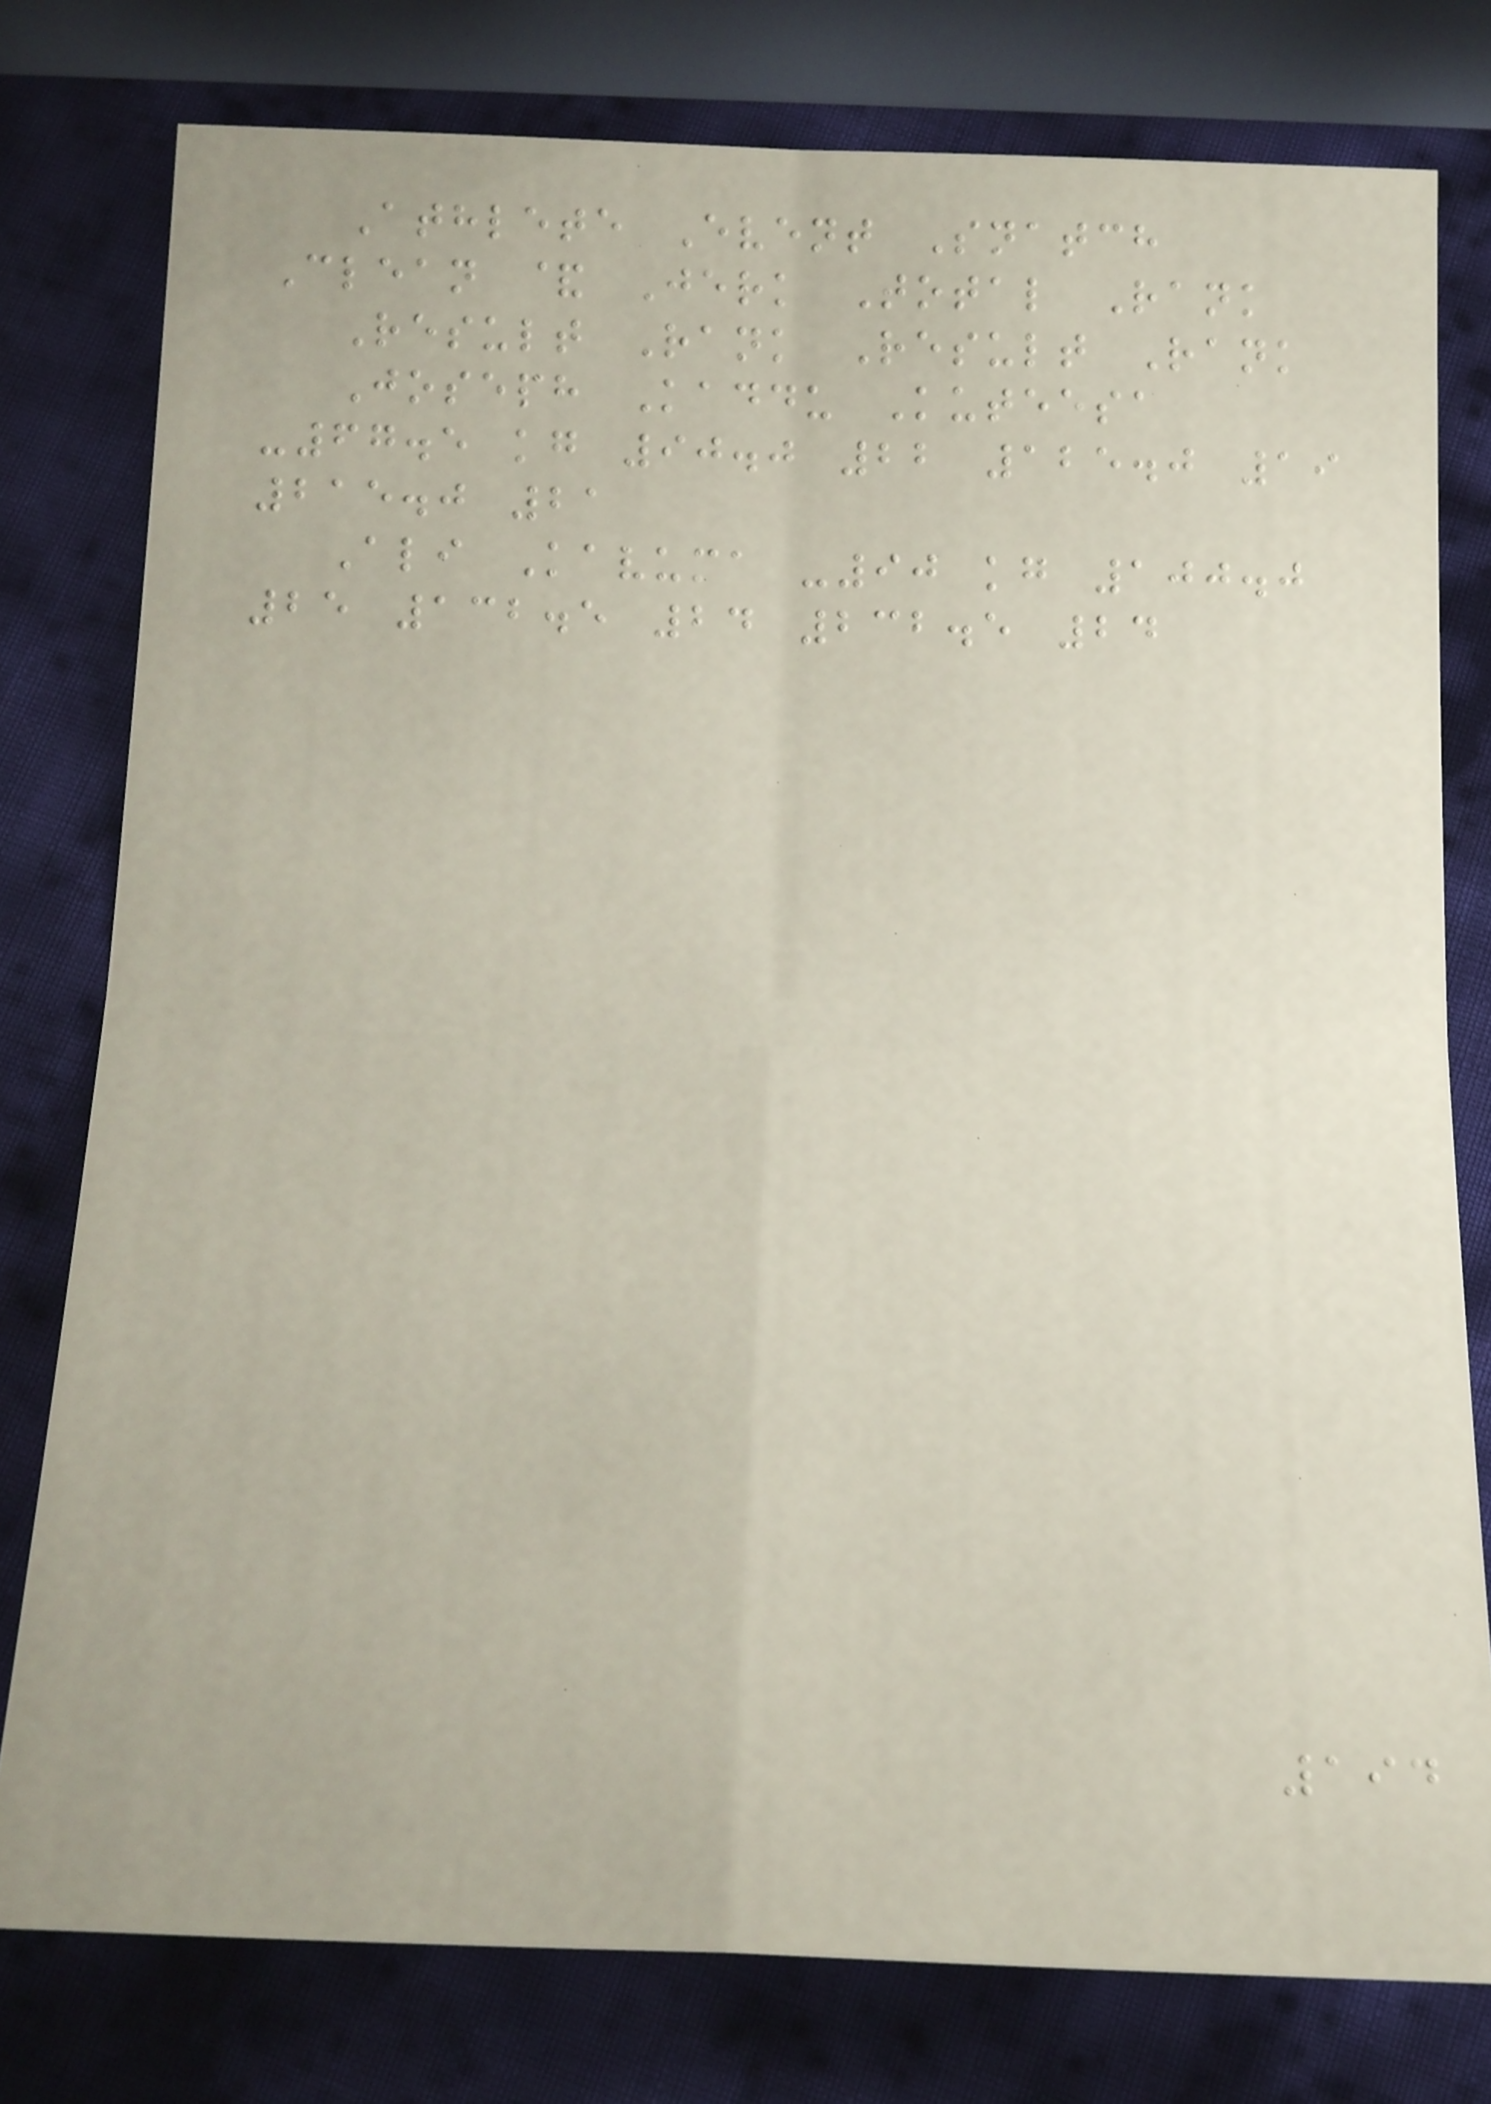Athlete Event Snatch
Clean & Jerk Total Rank
Result Rank Result Rank
Joseph Kaddu Kuteesa
-67.5 kg 90.0 22 125.0 19
215.0 21
Ali Kavuma -90 kg 100.0
25 132.5 24 232.5 24
194
